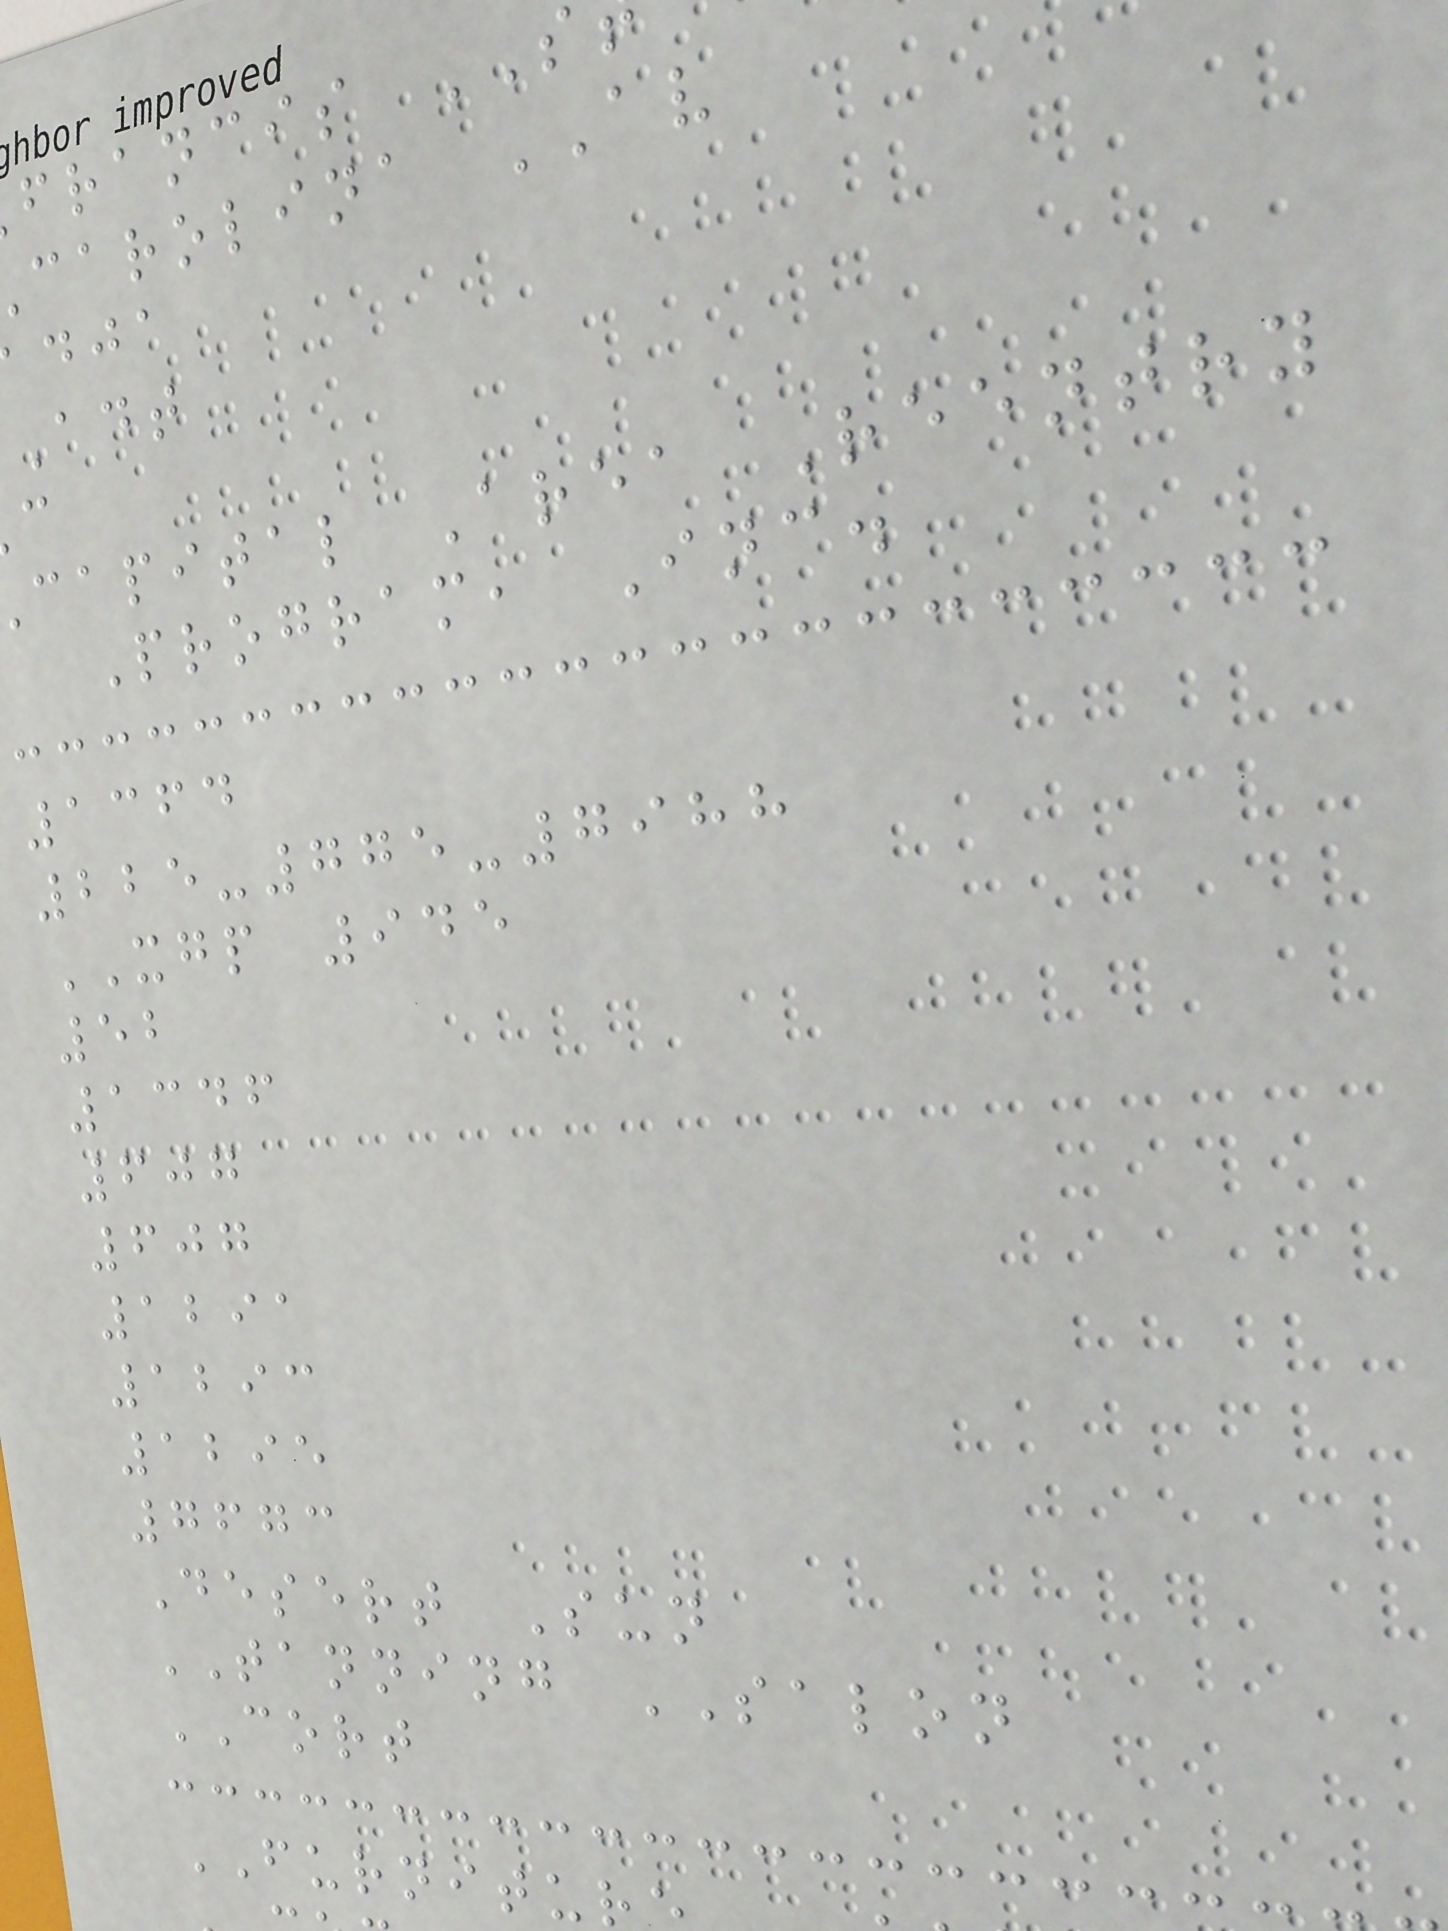francis
carolina AV
capital Area Reentry
Program, Inc.
1364
225-775-7988
XGP 945
52
1346
607
607
1291
1293
1295
7673
Desert Sun
TANNING SALON
CORT
FURNITUR
